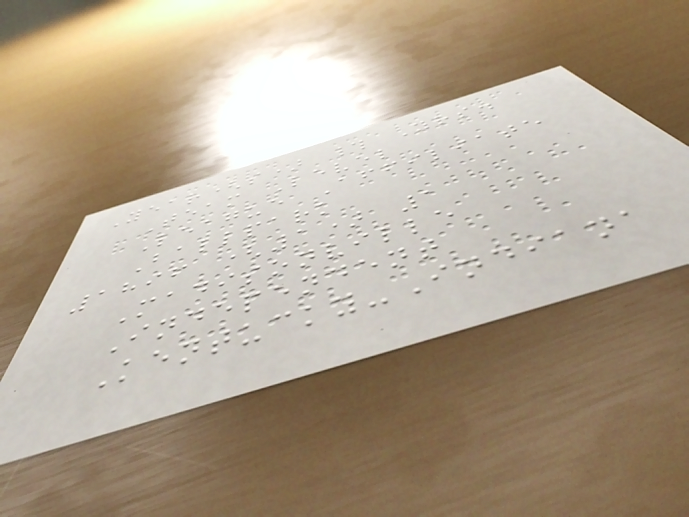Year(s) # Yrs.
Team Level
League Affiliate
Ballpark
1896 (1) 1
Madisonville
Independent
Kentucky-Indiana
